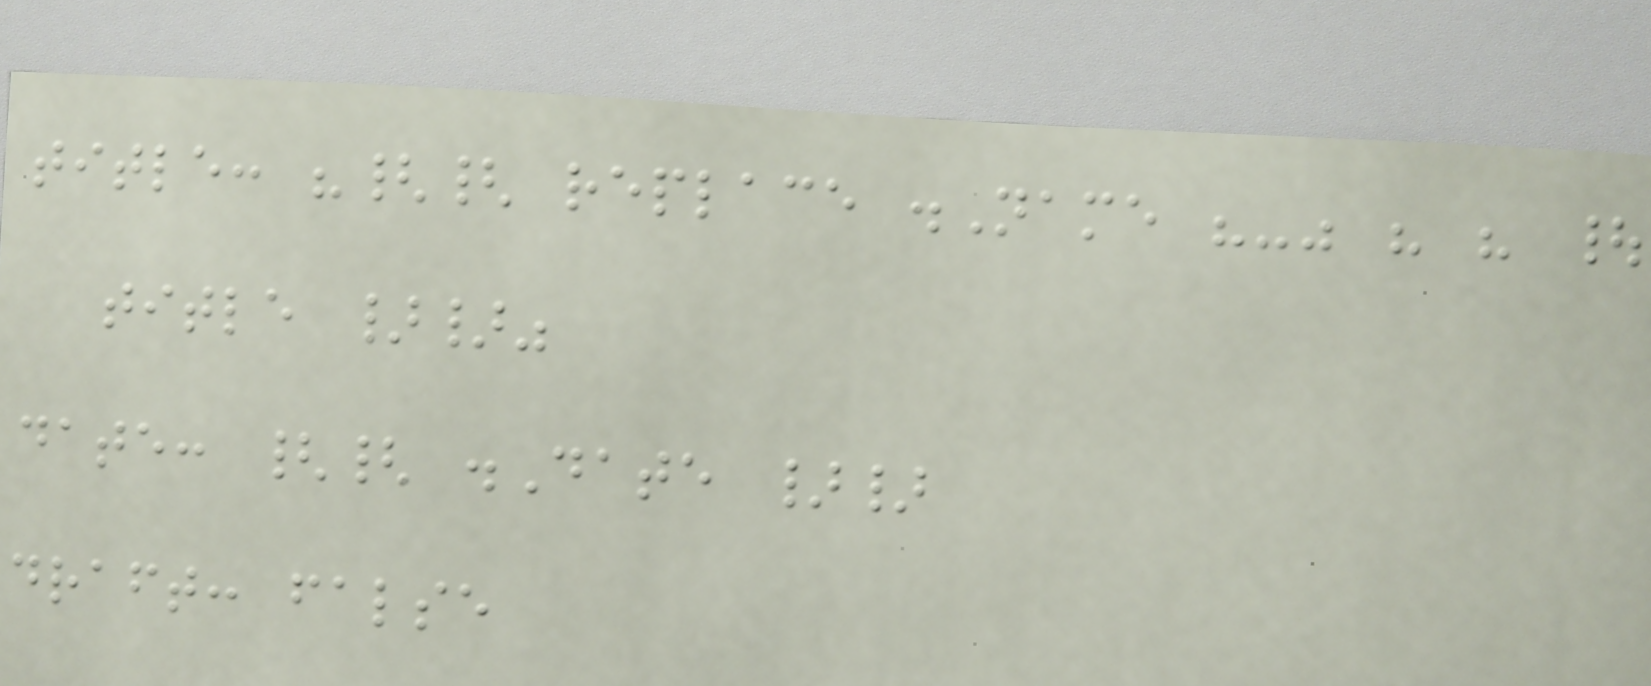title: "{{ replace .Name "-" " " |
title }}"
date: {{ .Date }}
draft: false
